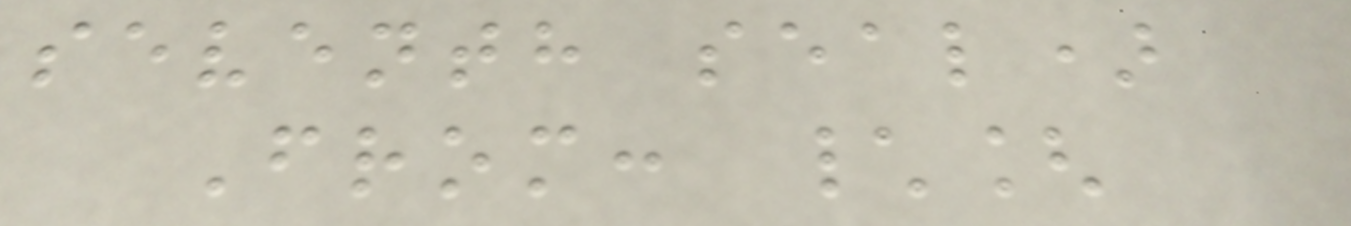seventh seal)
From: \[
